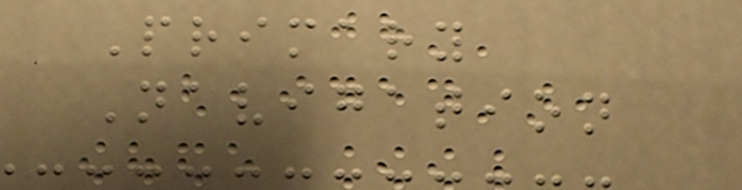Primary
Navigation
